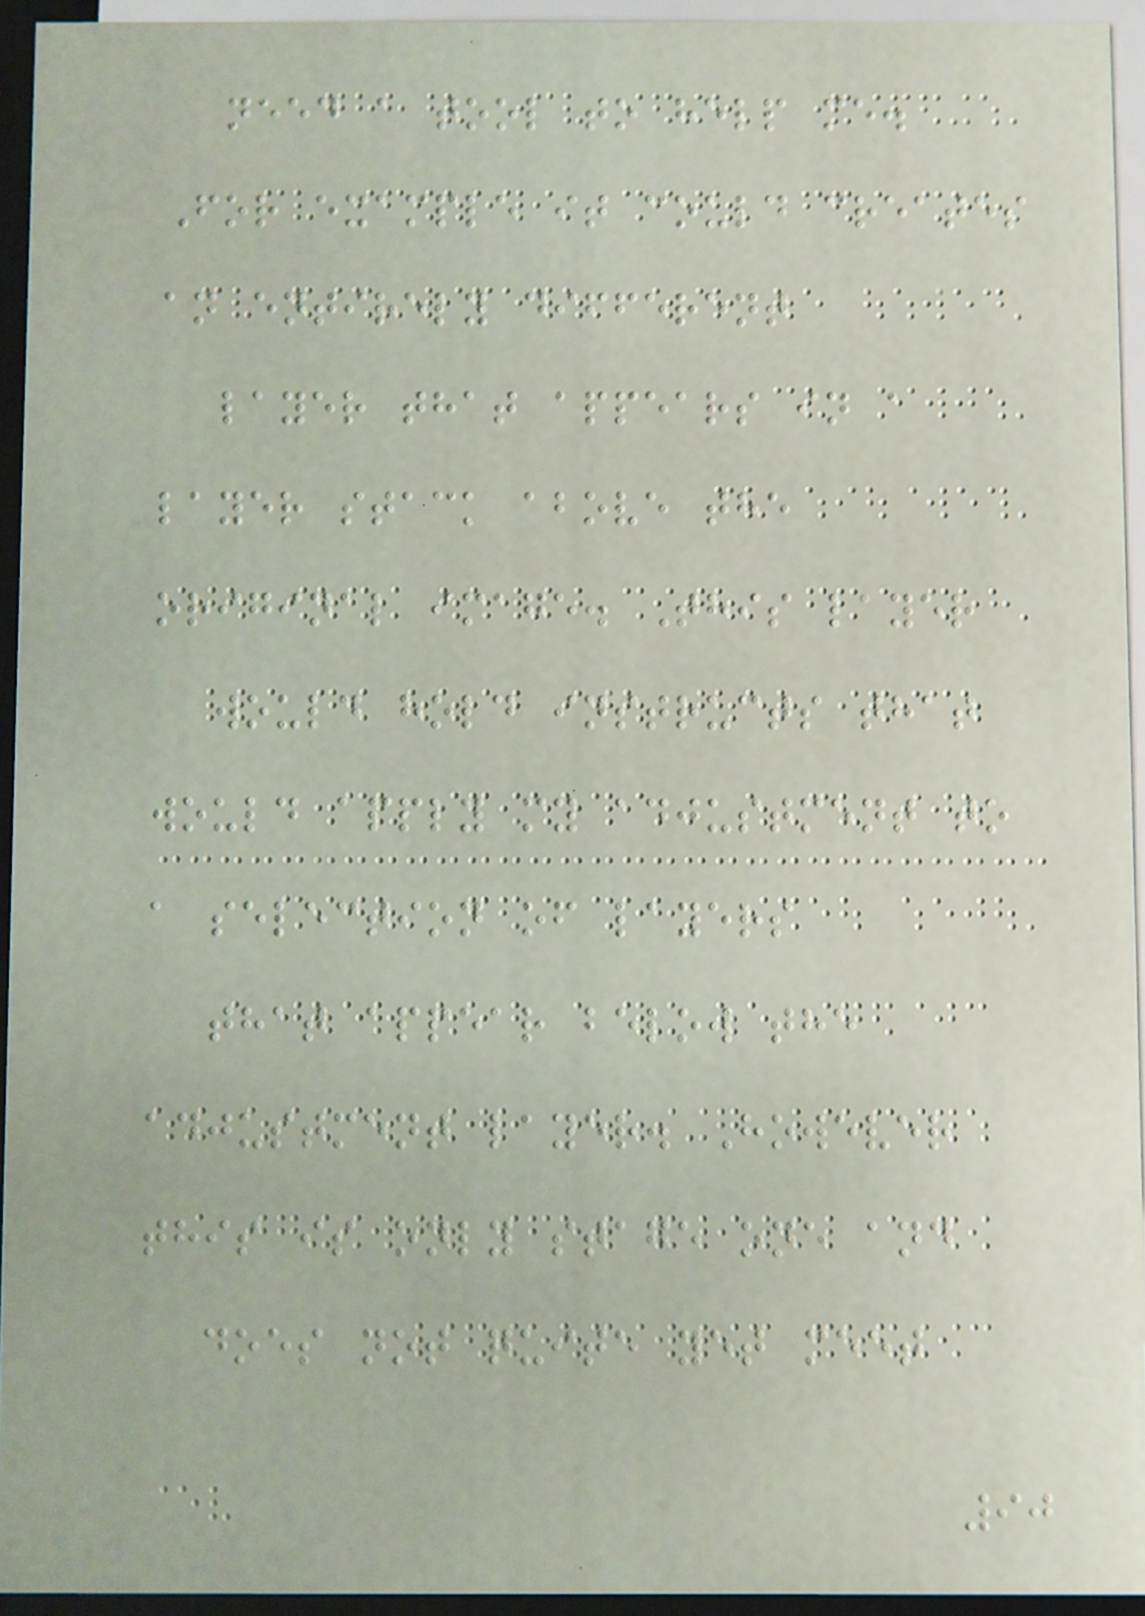need a tool to help me.
For example it could creates
an entirely different
layer that appears in a
layer stack above the
original image. This layer
would hold instructs that
would apply my adjustment to
a selection of layers
that appear below the
adjustment layer. However
this is only stage one and
does not quite yet meet
90
